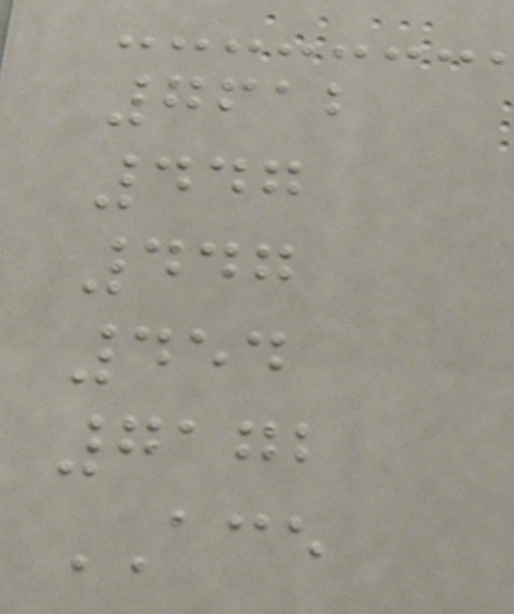7612
447
447
454
7172
ACE
